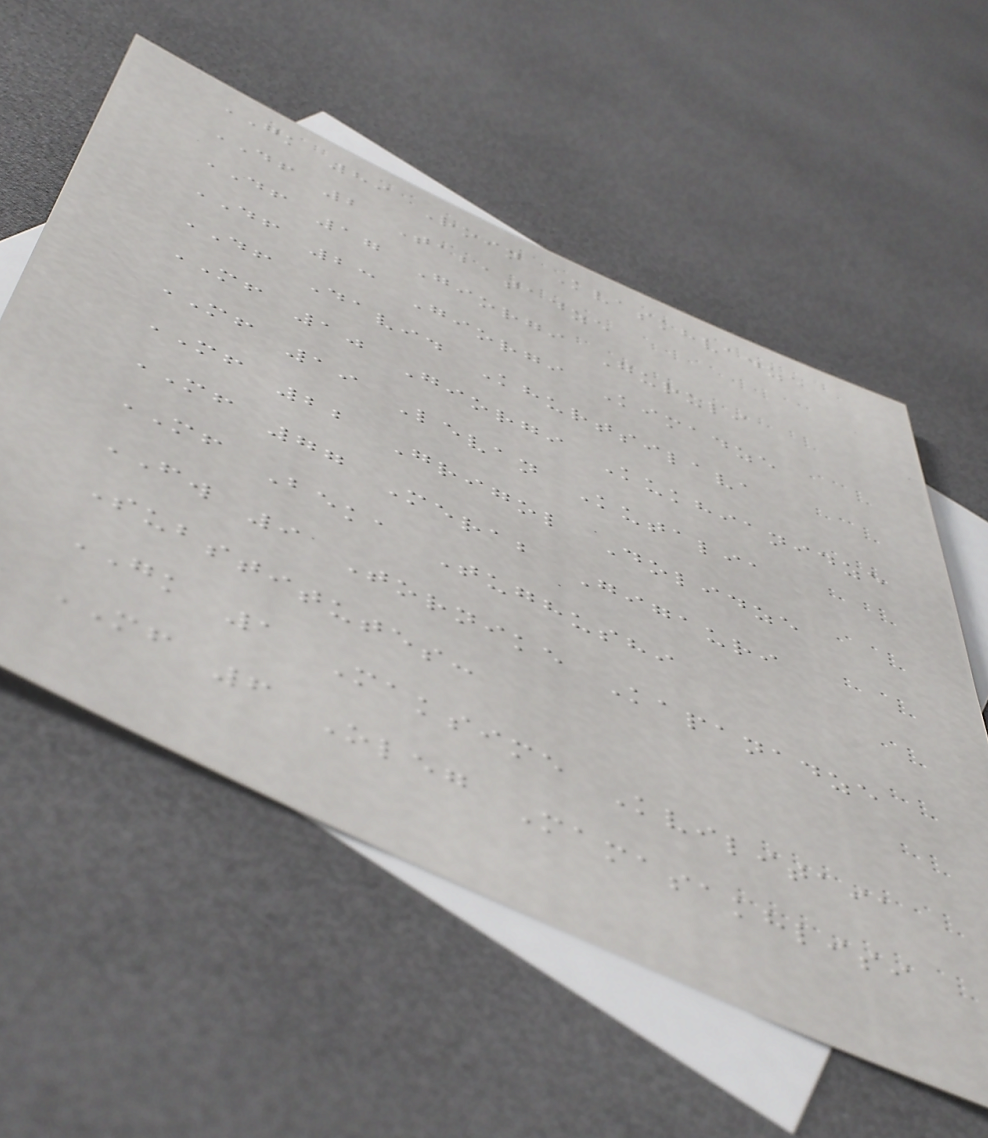GK 89 Roin Kvaskhvadze
DF 2 Tabatadze
DF 17 Giorgi Guruli
DF 23 Giorgi Kimadze
DF David Khurtsilava
MF 10 Giorgi Kukhianidze
MF 19 Levan Kutalia
MF 22 Grigol Dolidze
MF 77 Merab Gigauri
MF Beka Tughushi
FW 9 Tornike Kapanadze
Substitutes:
GK 1 Maksime Kvilitaia
MF 6 Oleg Mamasakhlisi
